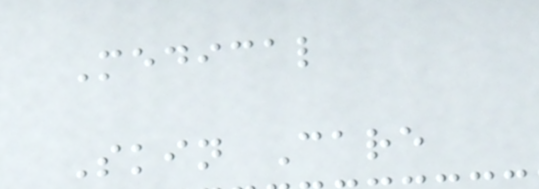Medical
Skin Care
